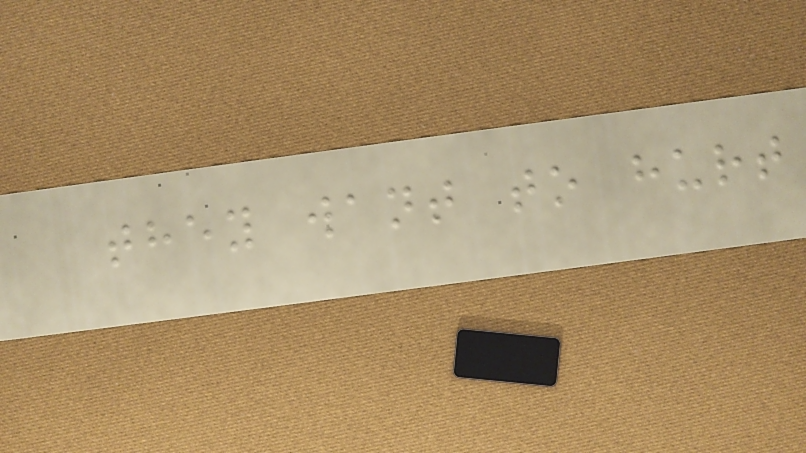they want to hurt
